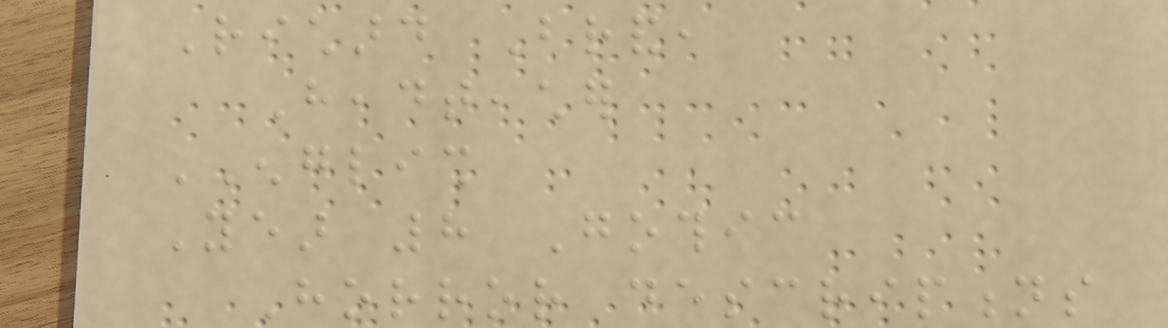Richard Brand,
Headteacher
ENGLISH
Year 8 Gothic
Horror descriptions
